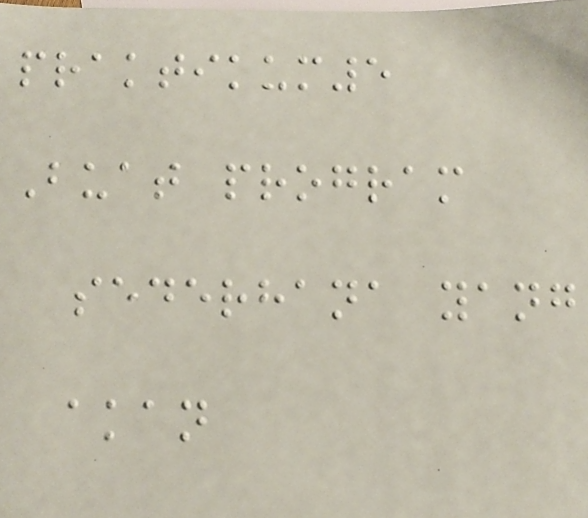praktikum5
Buat program
sederhana yang
akan
